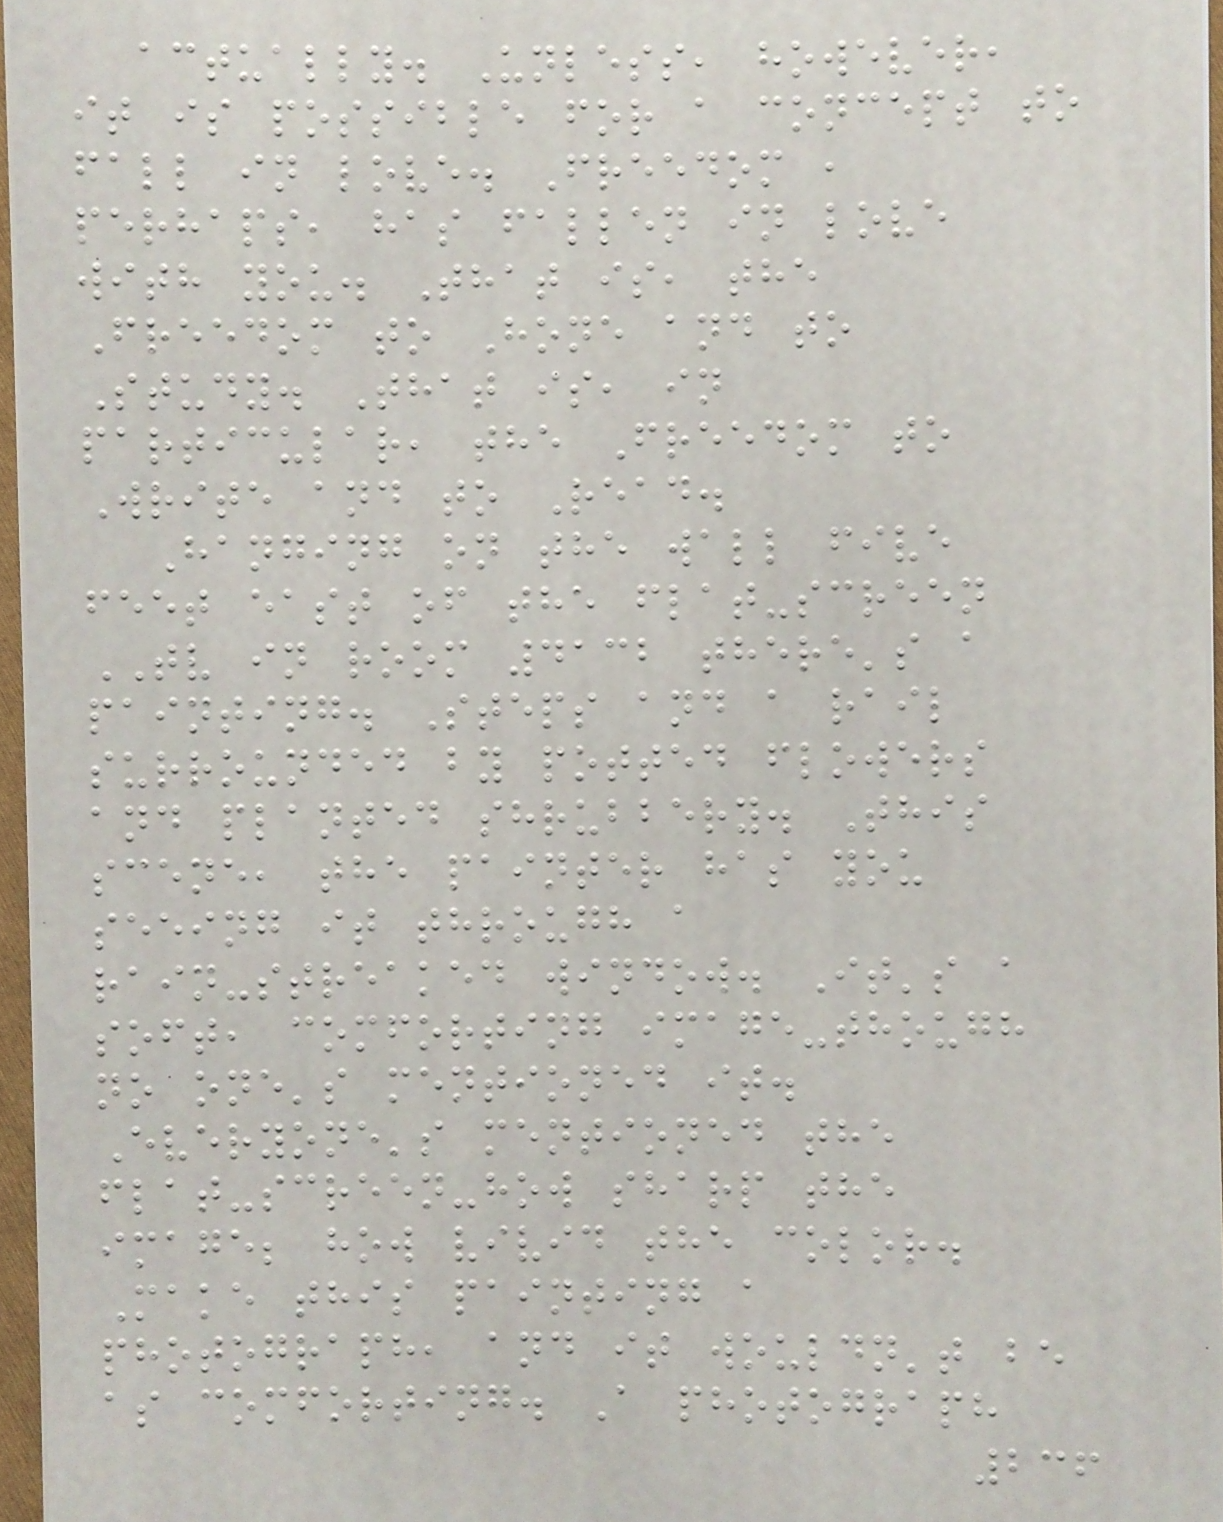actually. Unless, however,
it is possible for a concept to
fall in love. Freedom ,
perhaps, has fallen in love
with you. That is, the
Freedom to Hone and to
Study. That is, in
particular, the Freedom to
Write and to Read.
Hanging on the wall five
feet east of the flat-screen
TV in room 4132 there's a
painting. Steps and a rail
surrounded by potted flowers
and planted shrubbery. This
scene, the painter has you
seeing it through a
rain-streaked window. It's a
soft, comforting image-though
no one's mentioned it.
Everyone's mentioned the
flat-screen-how sharp the
image; how vivid the color.
Make this painting a
photograph, and it wouldn't be
as comforting. A photograph
236
